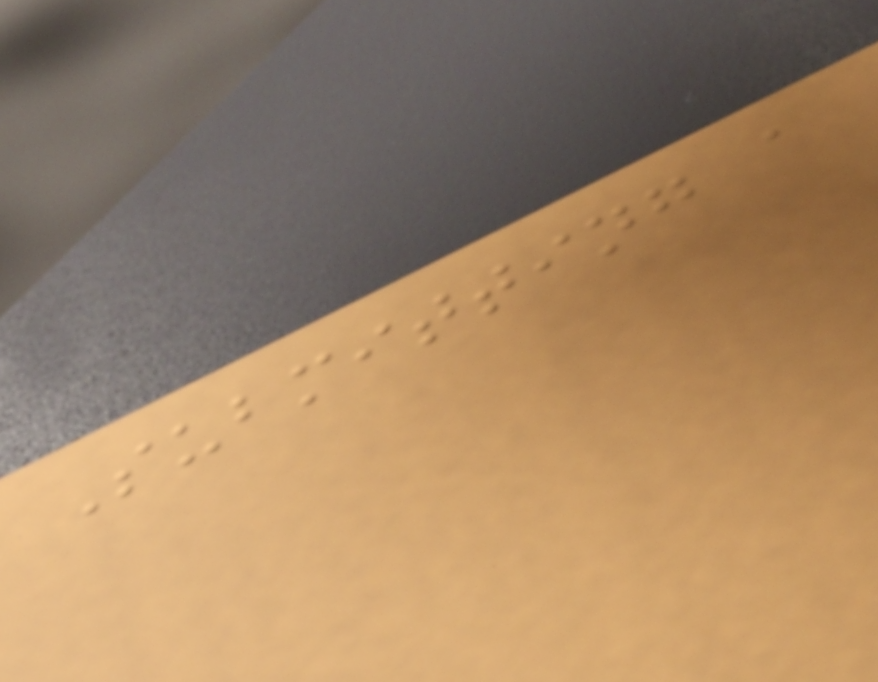Submitting a
